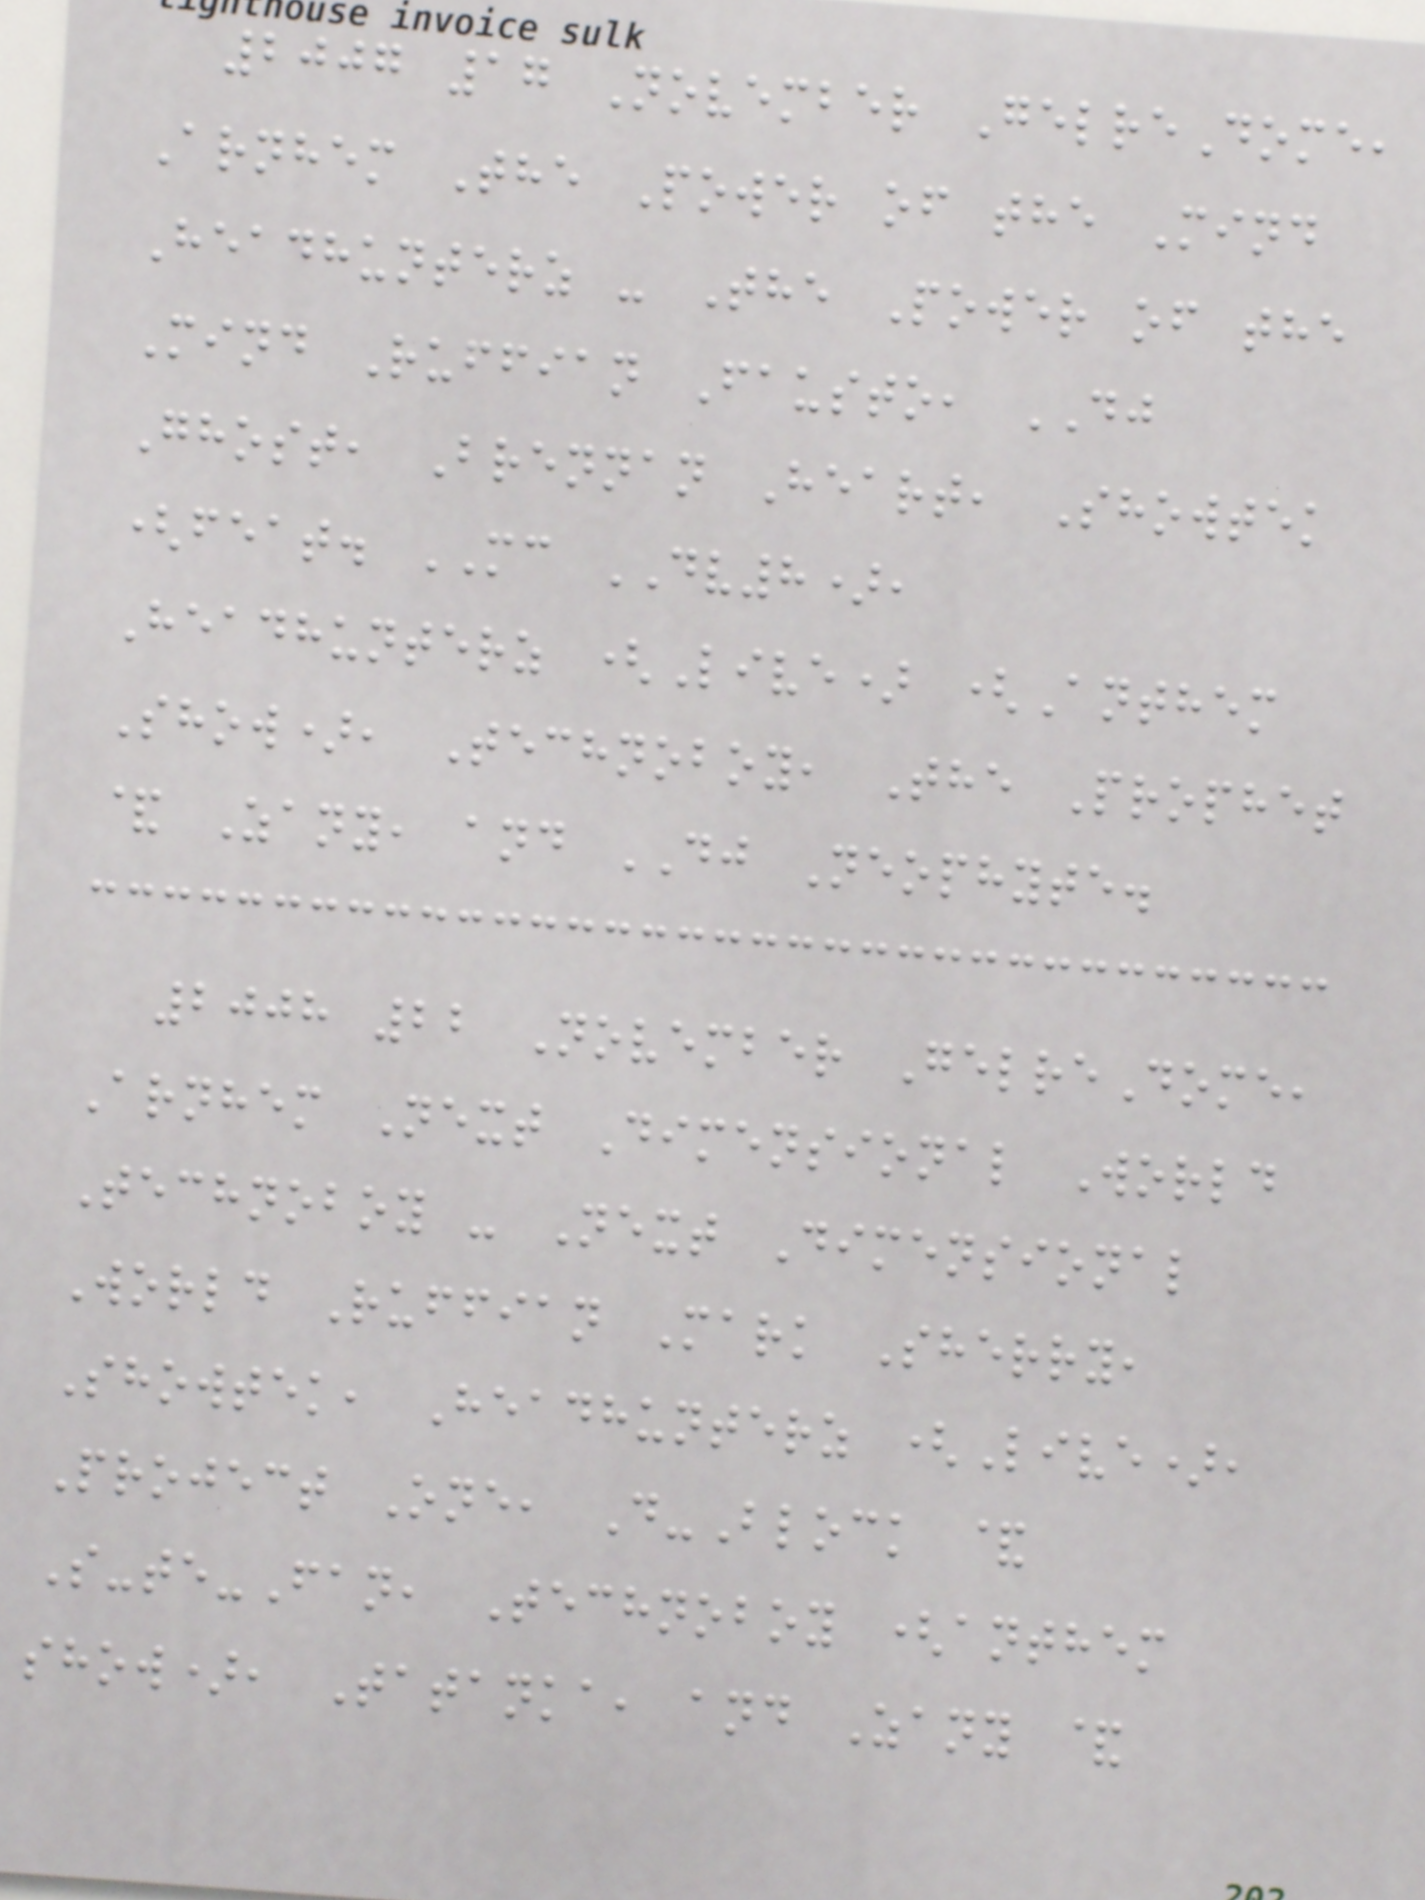2007 17 November GelreDome,
Arnhem The Power of the Mind
Headhunterz - The Power of the
Mind Ruffian Fausto, DJ
Ghost, Brennan Heart, Showtek
(feat. MC DV8),
Headhunterz (Live) (Anthem
Show), Technoboy, The Prophet
& Zany, and DJ Neophyte.
2008 22 November GelreDome,
Arnhem Next Dimensional World
Technoboy - Next Dimensional
World Ruffian Mark Sherry,
Showtek, Headhunterz (Live),
Project One, D-Block &
S-te-Fan, Technoboy (anthem
show), Tatanka, and Zany &
